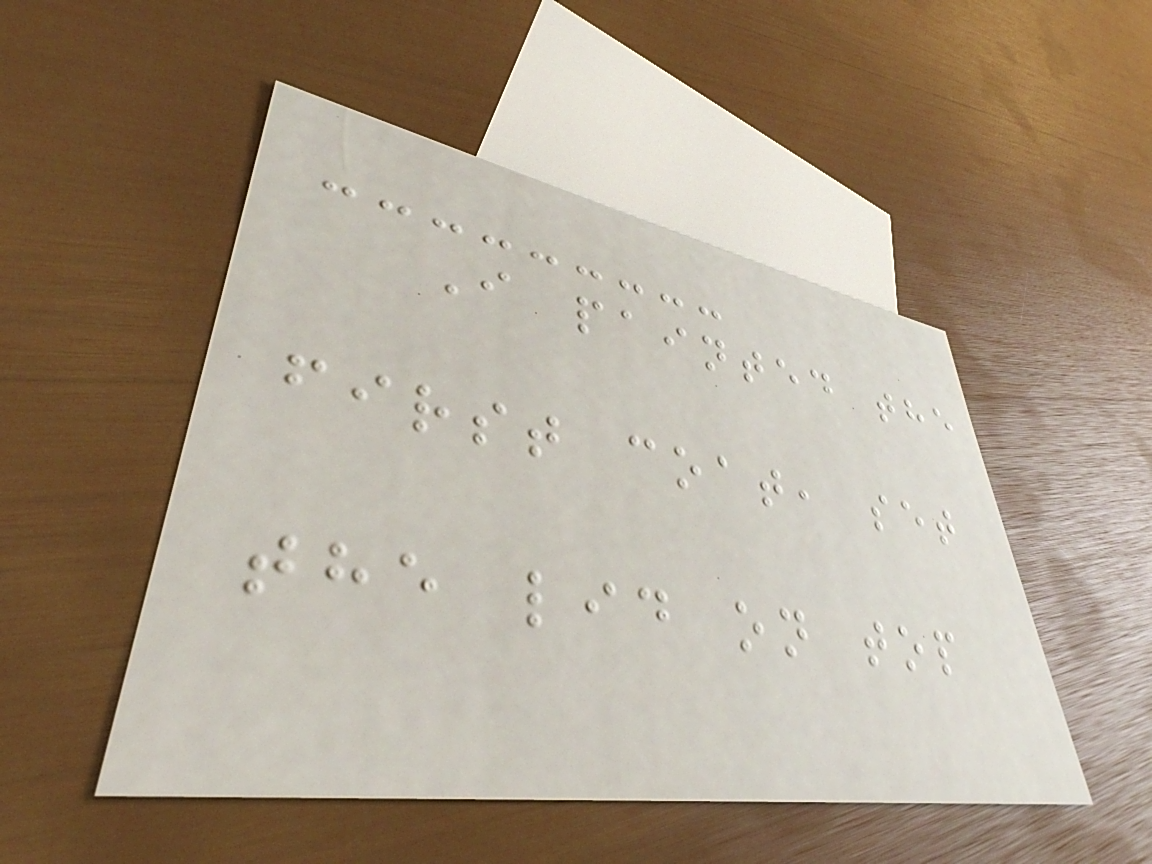I painted the
first coat, set
the lid on top
